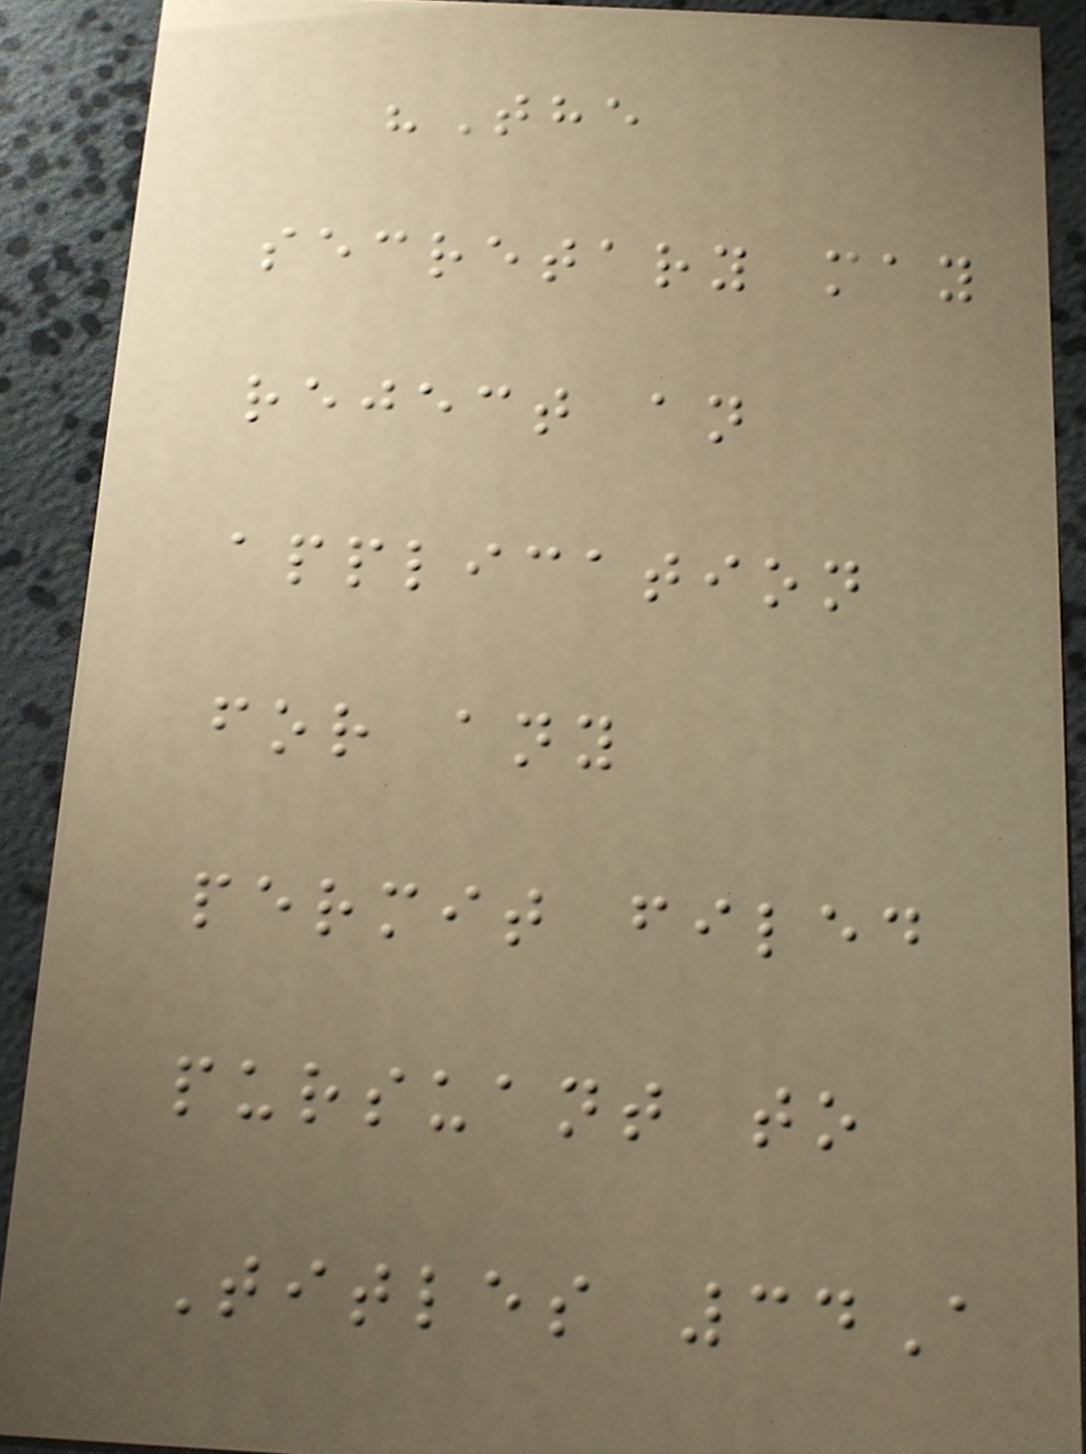"The
secretary may
reject an
application
for any
permit filed
pursuant to
Titles 34A
